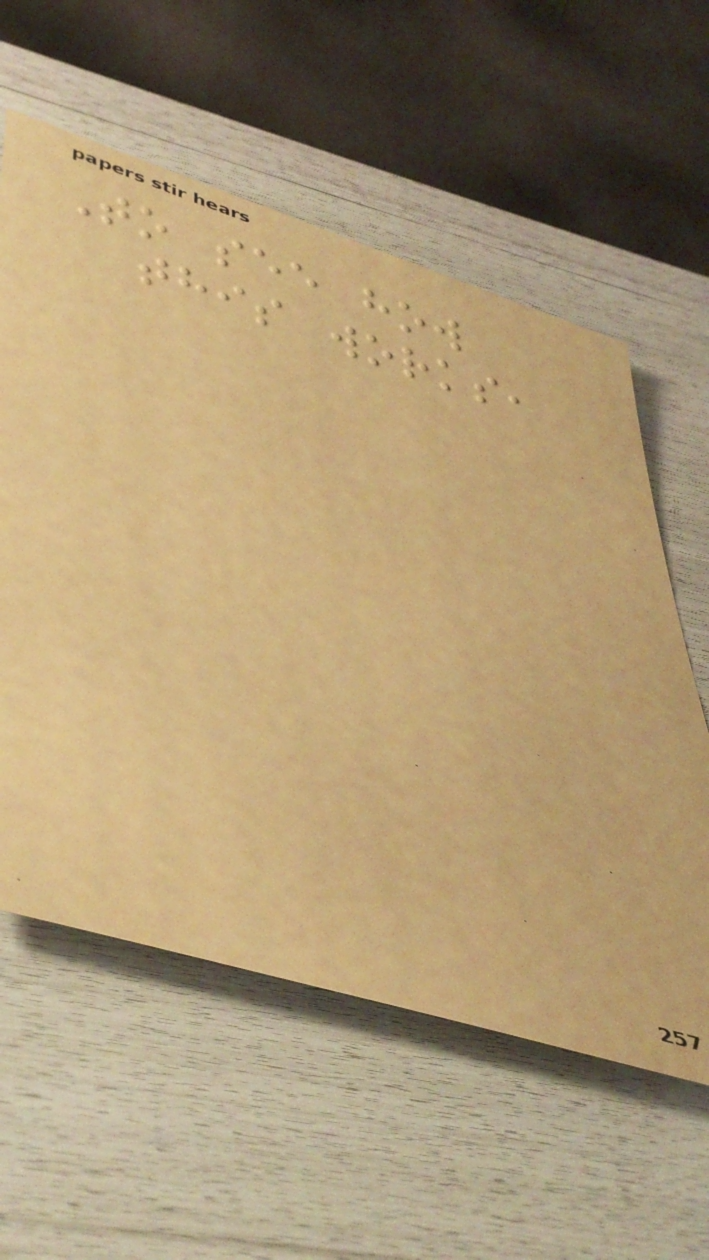To see how
this works,
